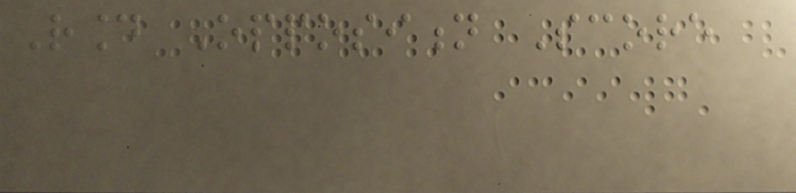Round Opposition Score
